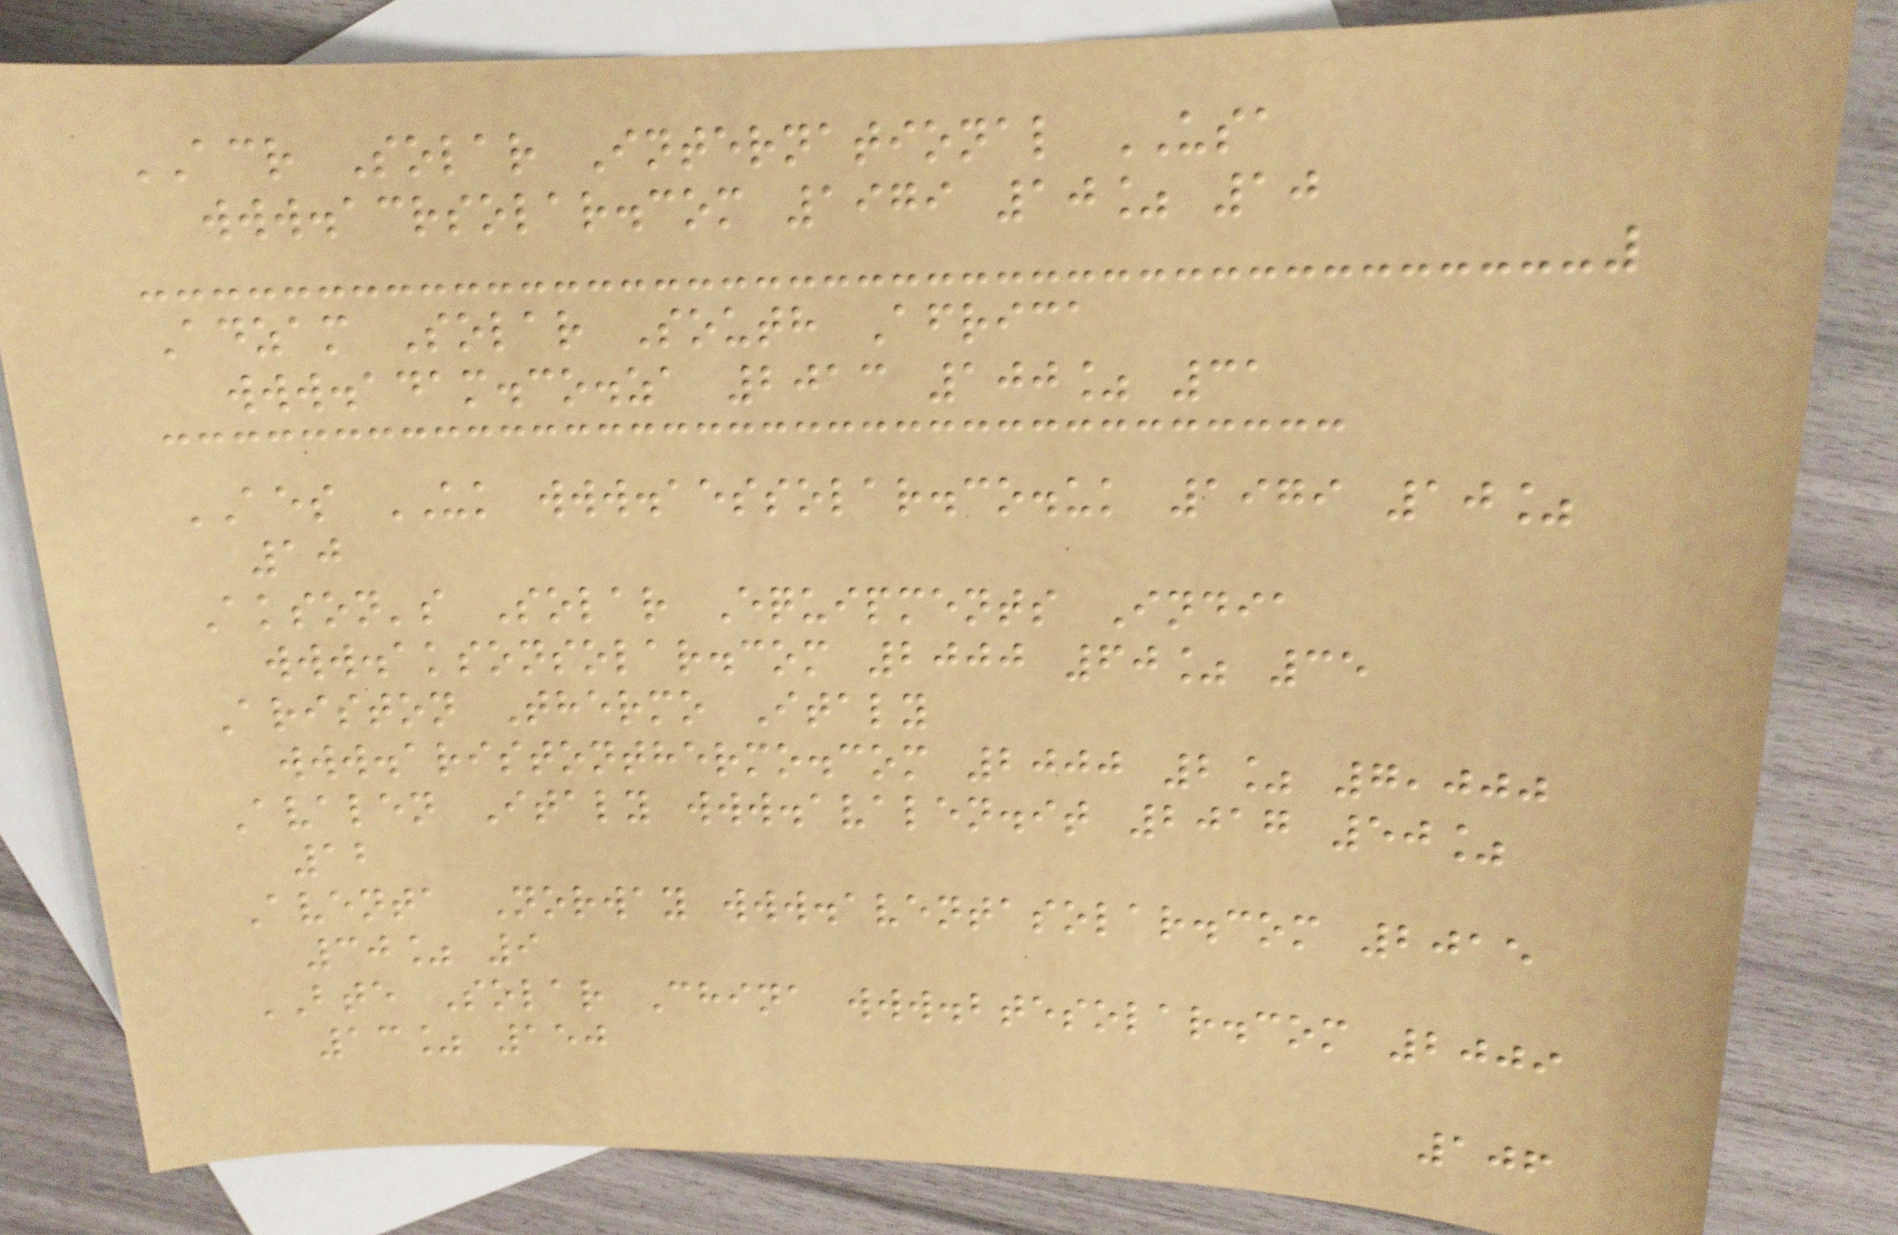ACR Solar International USA
www.acrsolar.com 1979 10% 10
Adzam Solar South Africa
www.adam.co.za 2013 100% 31
AES UK www.aessolar.co.uk 1979 10%
10
Akson's Solar Equipments India
www.aksonsolar.com 2000 60% 35
Ariston Thermo Italy
www.aristonthermo.com 2000 2% 7,000
Avalen Italy www.avalen.it 2017 50%
12
Aventa Norway www.aventasolar.com 2015
30% 9
BTE Solar China www.btesolar.com 2009
13% 150
106
